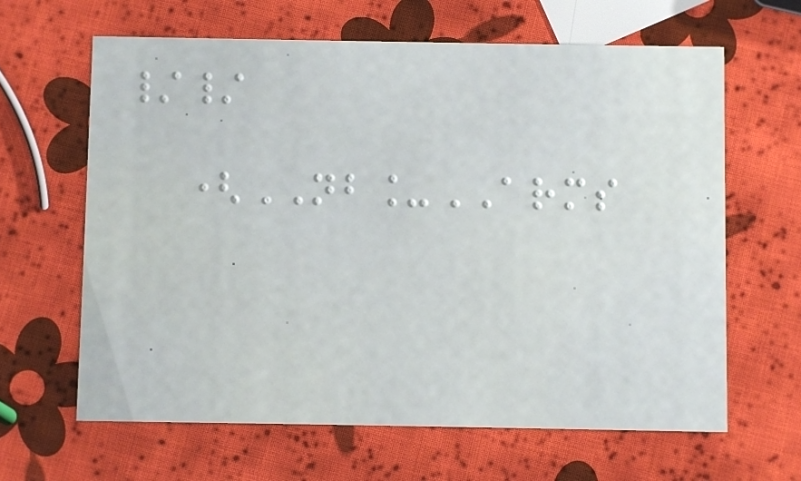//
(NB_ARMS
